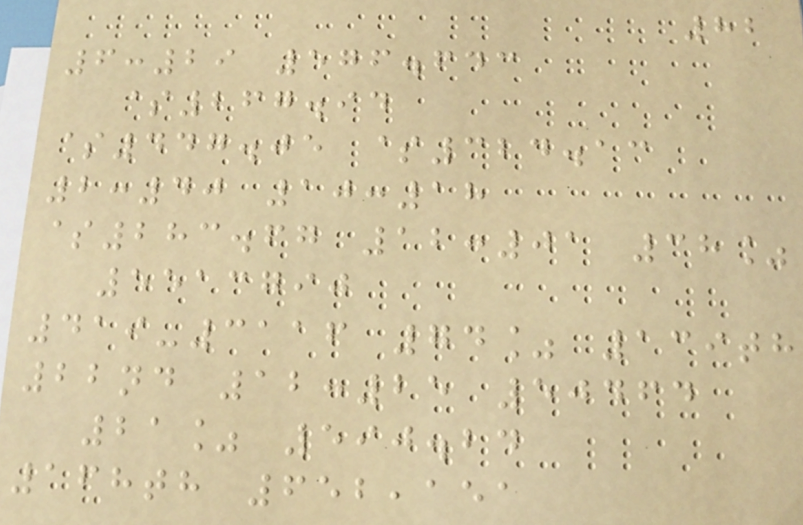82
6:29 576.643
$267.94
$447.05 $324.13
2:40 10:18
$283.67 12:01 38%
5513790
419-3116 74% 139th
22nd 12:25 50464
21% 590.24
168th 652,151
